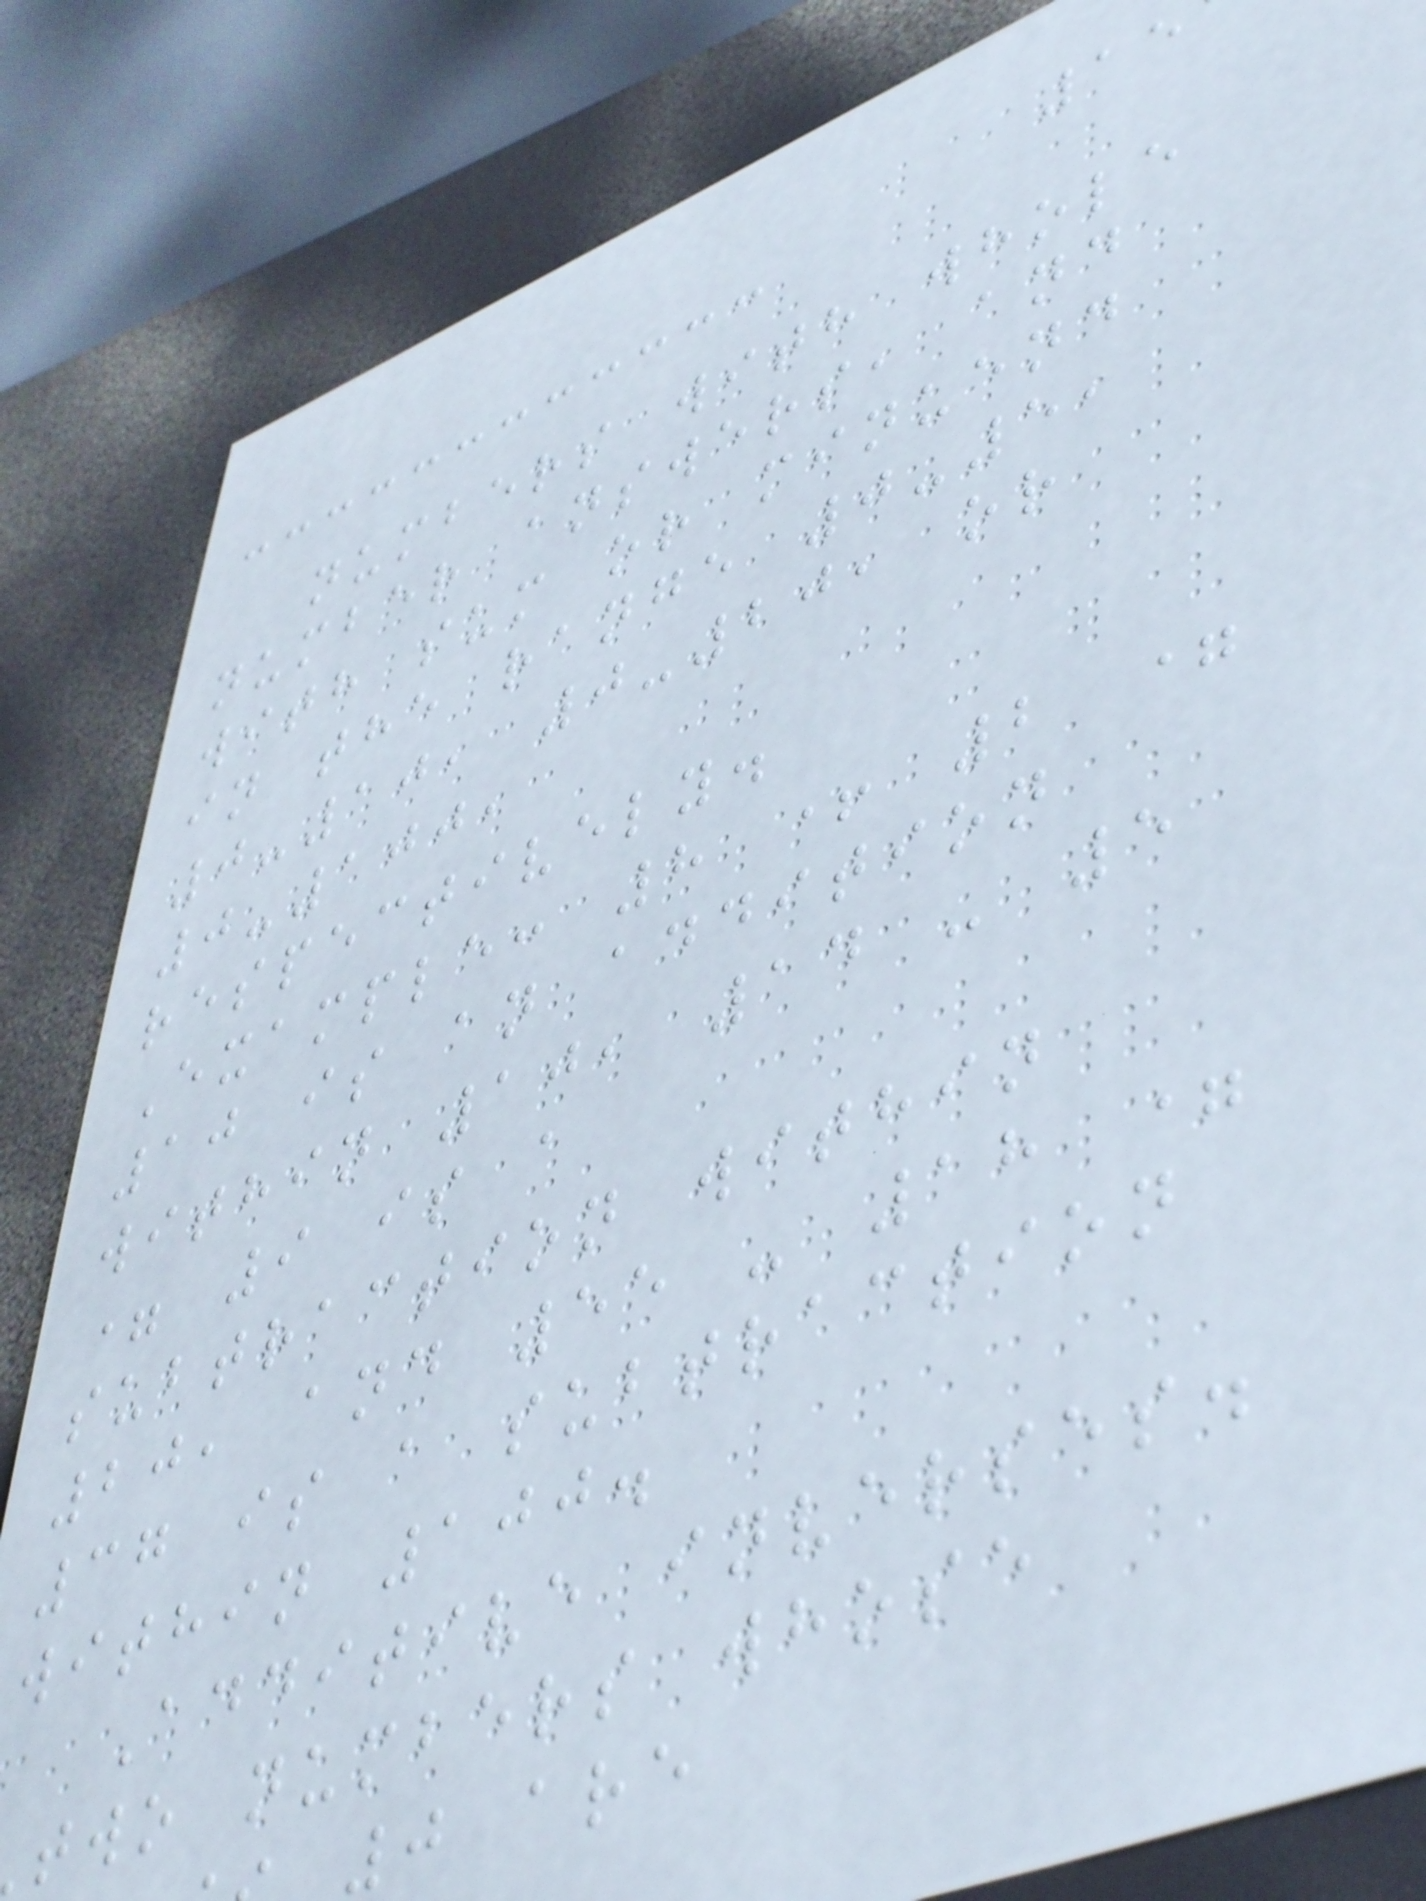numbers with whole
number answers, and
with sum or minuend
in the range 0-5,
0-10, 0-20, or
0-100,
respectively.
Example: 8 + 2 =
10 is an addition
within 10, 14 - 5
= 9 is a
subtraction within
20, and 55 - 18 =
37 is a subtraction
within 100.
Additive inverses.
two numbers whose
0 are
